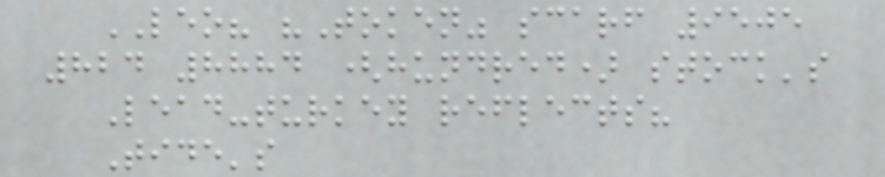LEO? "Token" scarf 9505
824 8884 (hundred) stock's
Lead-turkey reflects?
Tide's
